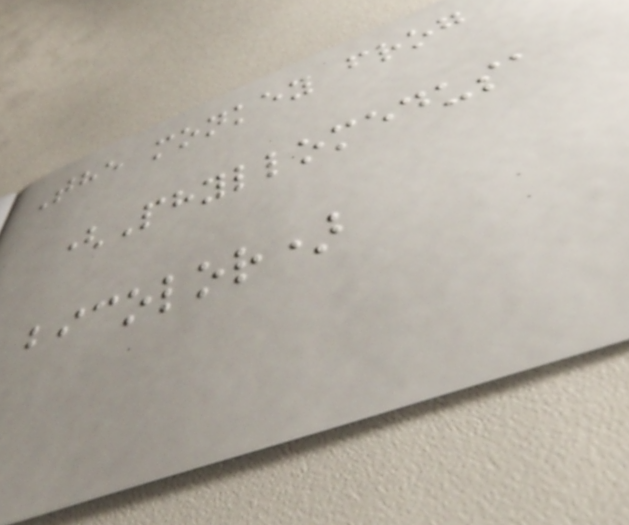The monkey frog
(Phyllomedusa
bicolor)
